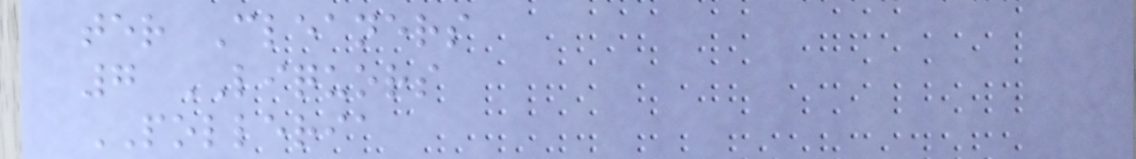ter Cleaners
7 LIQUORS
POLLERIA
